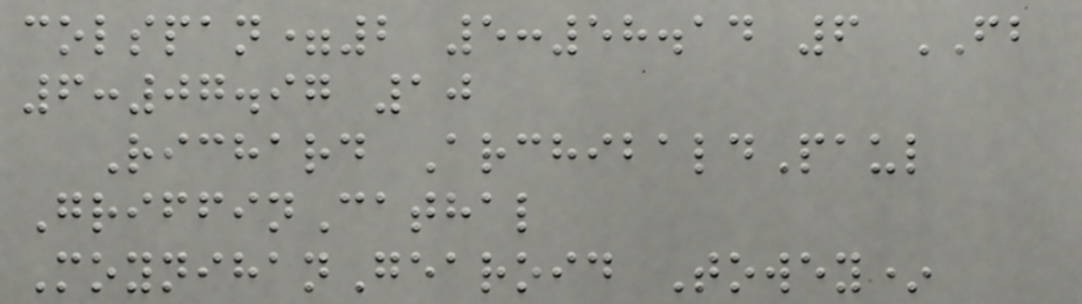colspan=2 5:58.14 6 FB
6:07.97 10
Richard ArchibaldPaul
GriffinCathal
MoynihanGearoid Towey*
